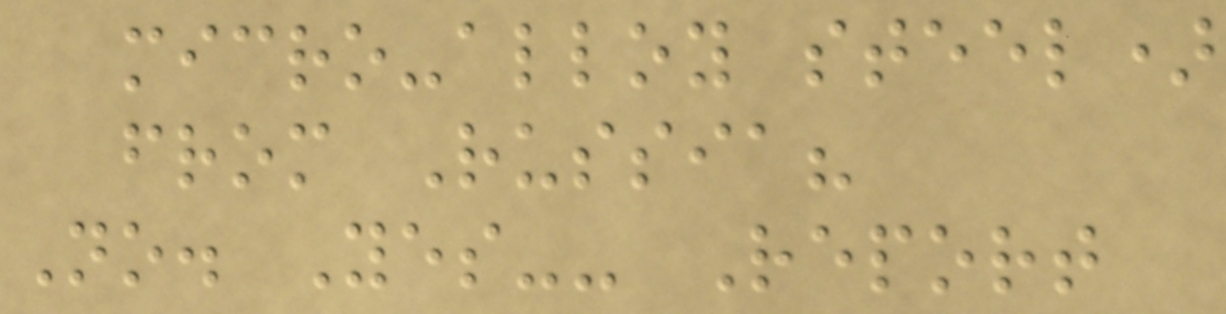micro-alloy steel)
from Russia?
No. Yes-- Report
